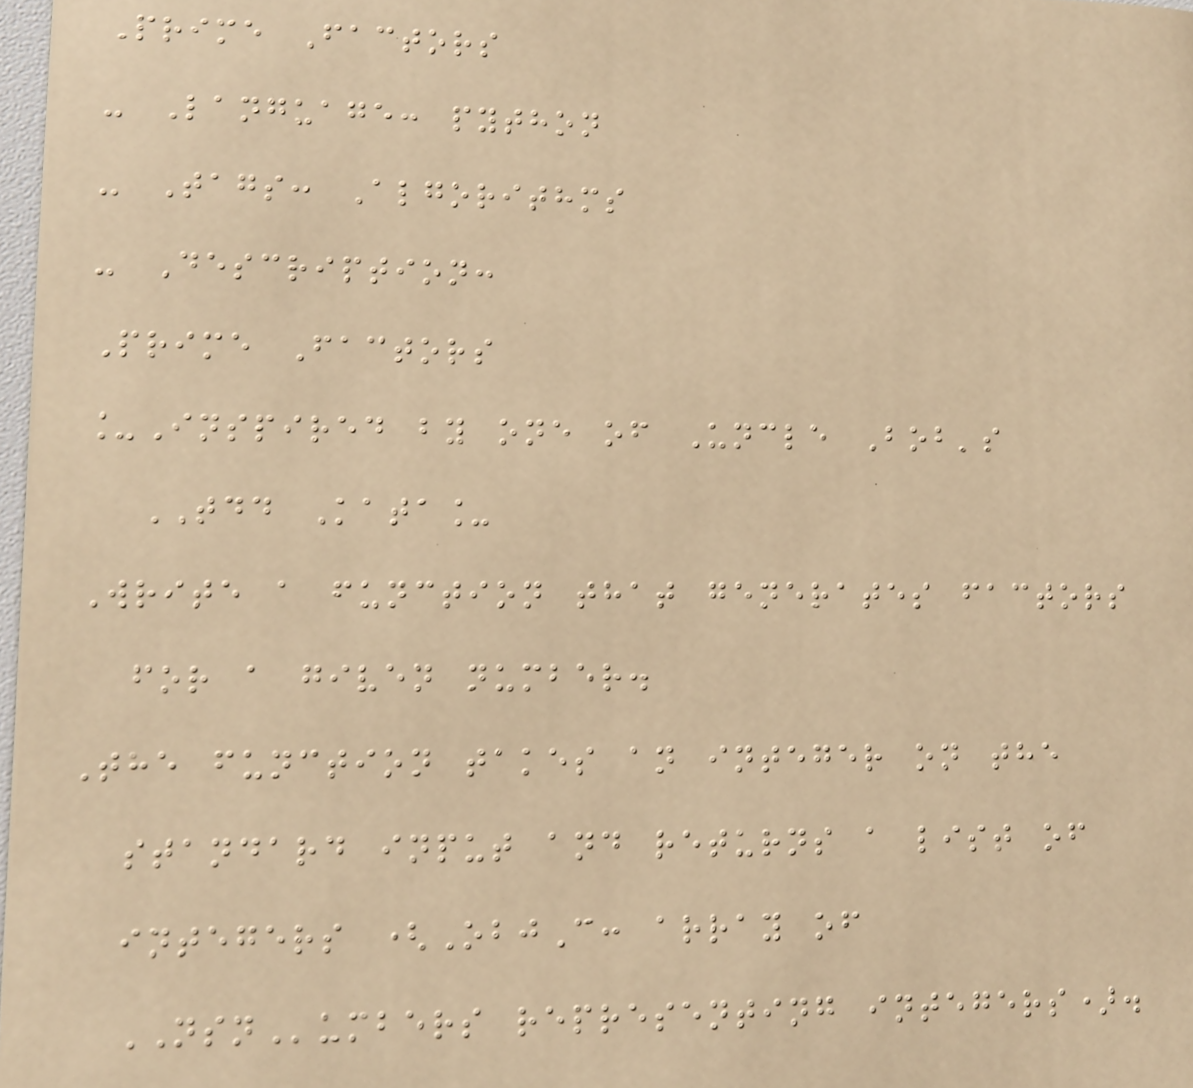Prime Factors
- Language: python
- Tags: Algorithms
- Description:
Prime Factors
_Inspired by one of Uncle Bob's
TDD Kata_
Write a function that generates factors
for a given number.
The function takes an integer on the
standard input and returns a list of
integers (ObjC: array of
NSNumbers representing integers).
